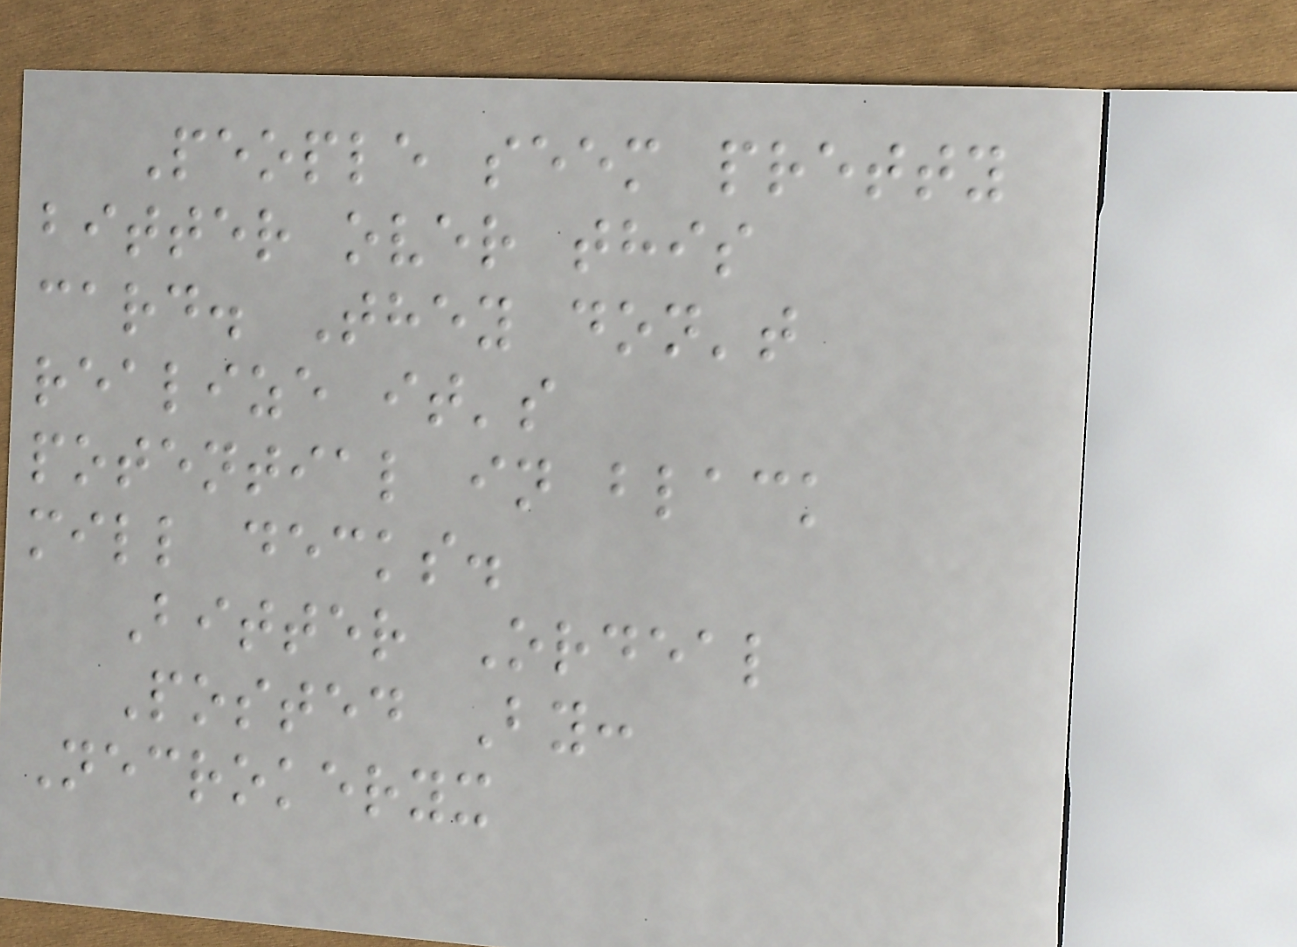People seem pretty
bitter over this
card. They don't
realize it's
potential in black
mill decks.
Bitter Ordeal
Posted By:
Necrokeryx
